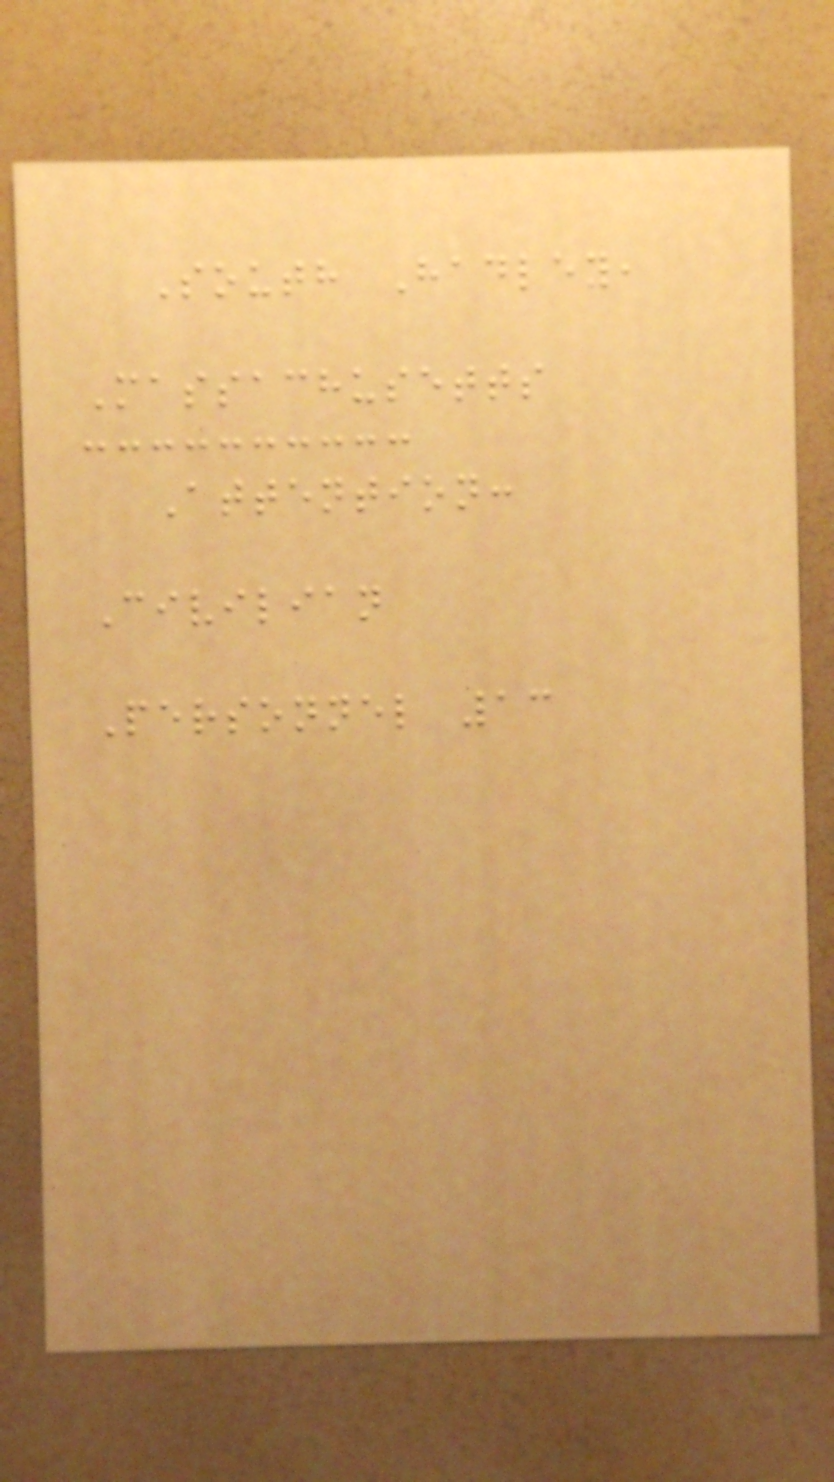South Hadley,
Massachusetts
Attention:
Civilian
Personnel 13
